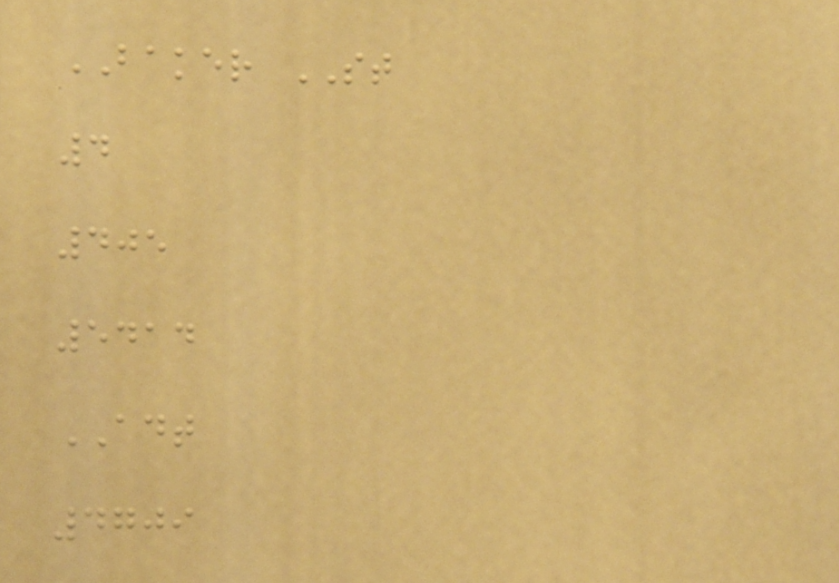BAKER ST
4
405
5414
ADT
4709
